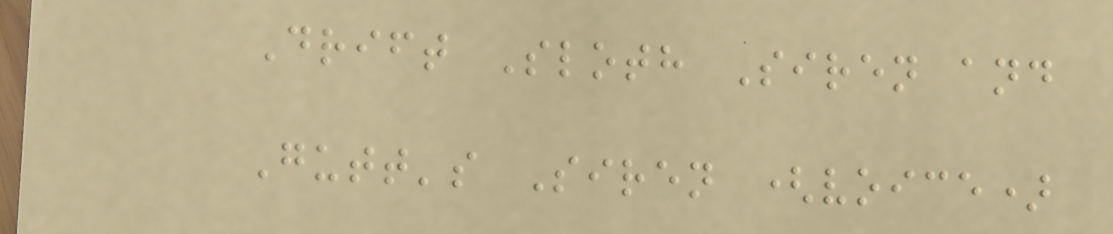Drift Sloth Siren and
Gutt's Siren (voice)
